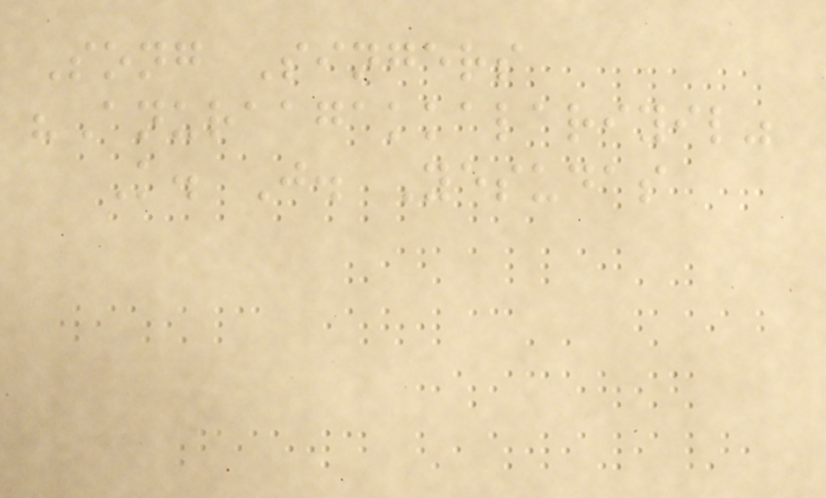Song Singers
"Anuraagakkalariyil"
K. J. Yesudas
